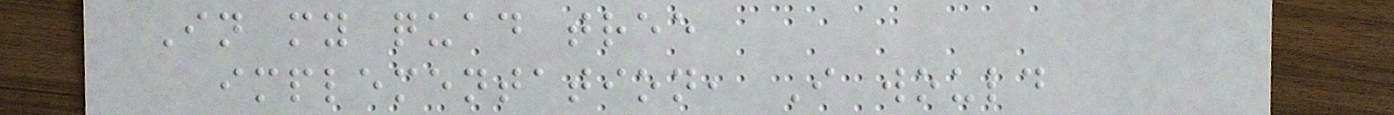In my quad tree
implementation, I would
